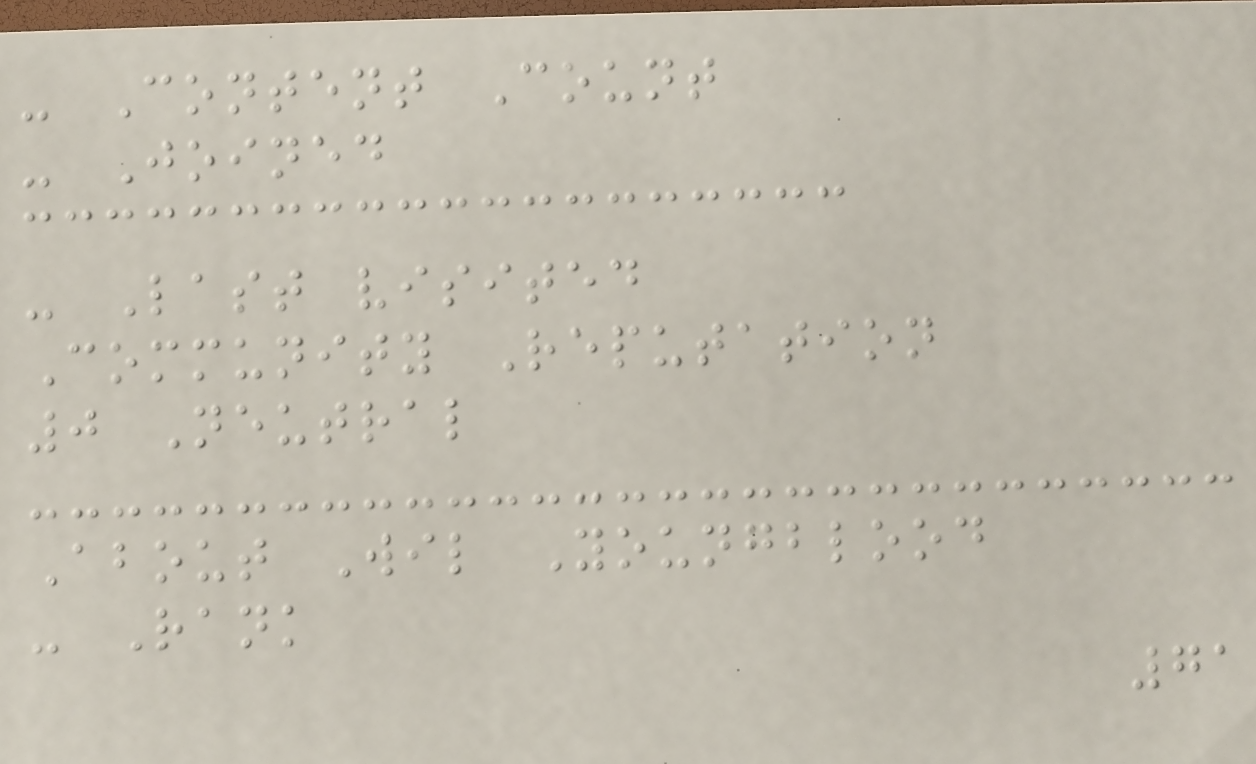- Content Count
- Joined
- Last visited
Community Reputation
0 Neutral
About Wil Youngblood
- Rank
71
